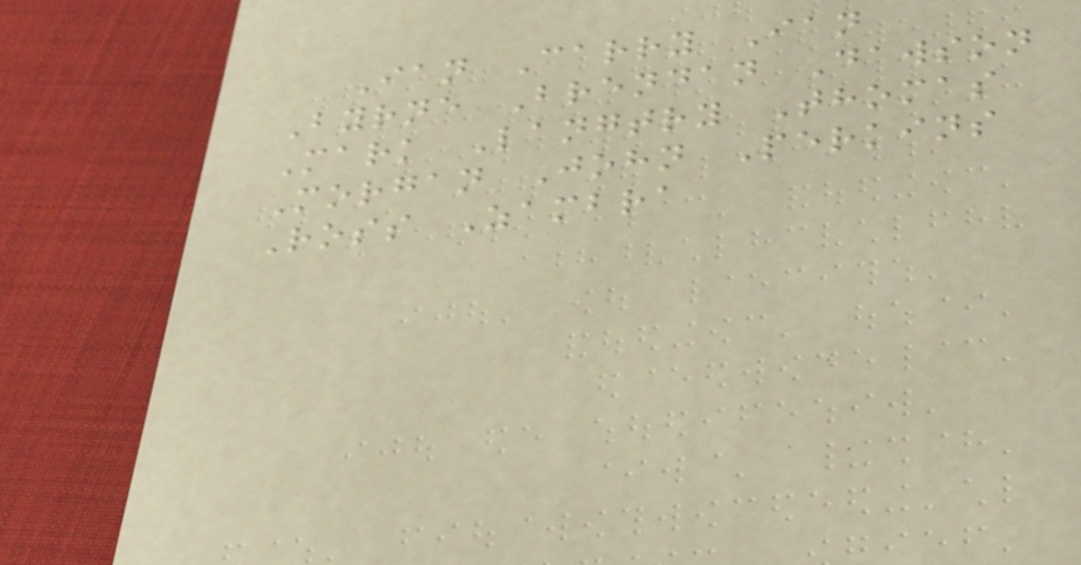Ian Carry Ian
Byrne Brendan Dawson
Mark Langtry Thomas
Morgan John Perkins
Ross Zambra
